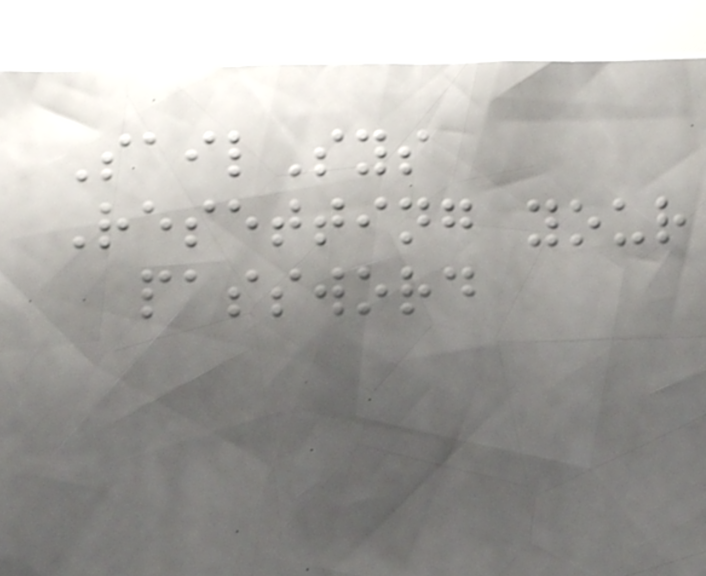SailSys
Resetting your
password
